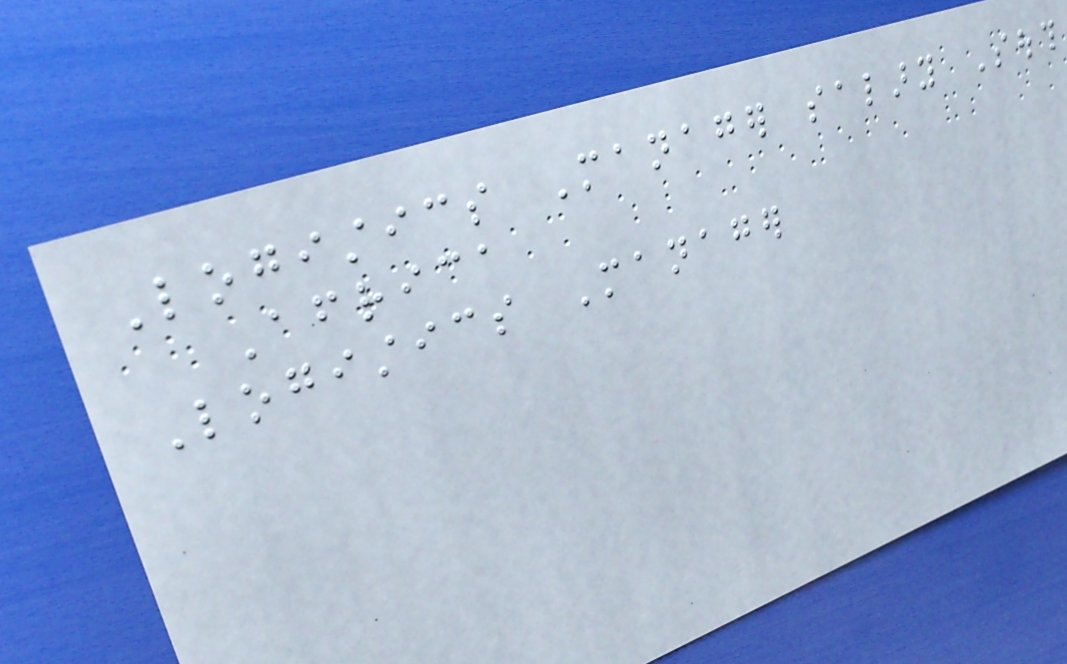Logistics Manager salary South
Africa
Logistics Manager
